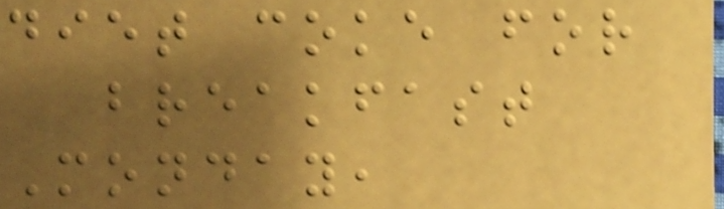diet coke for
breakfast
Monday,
